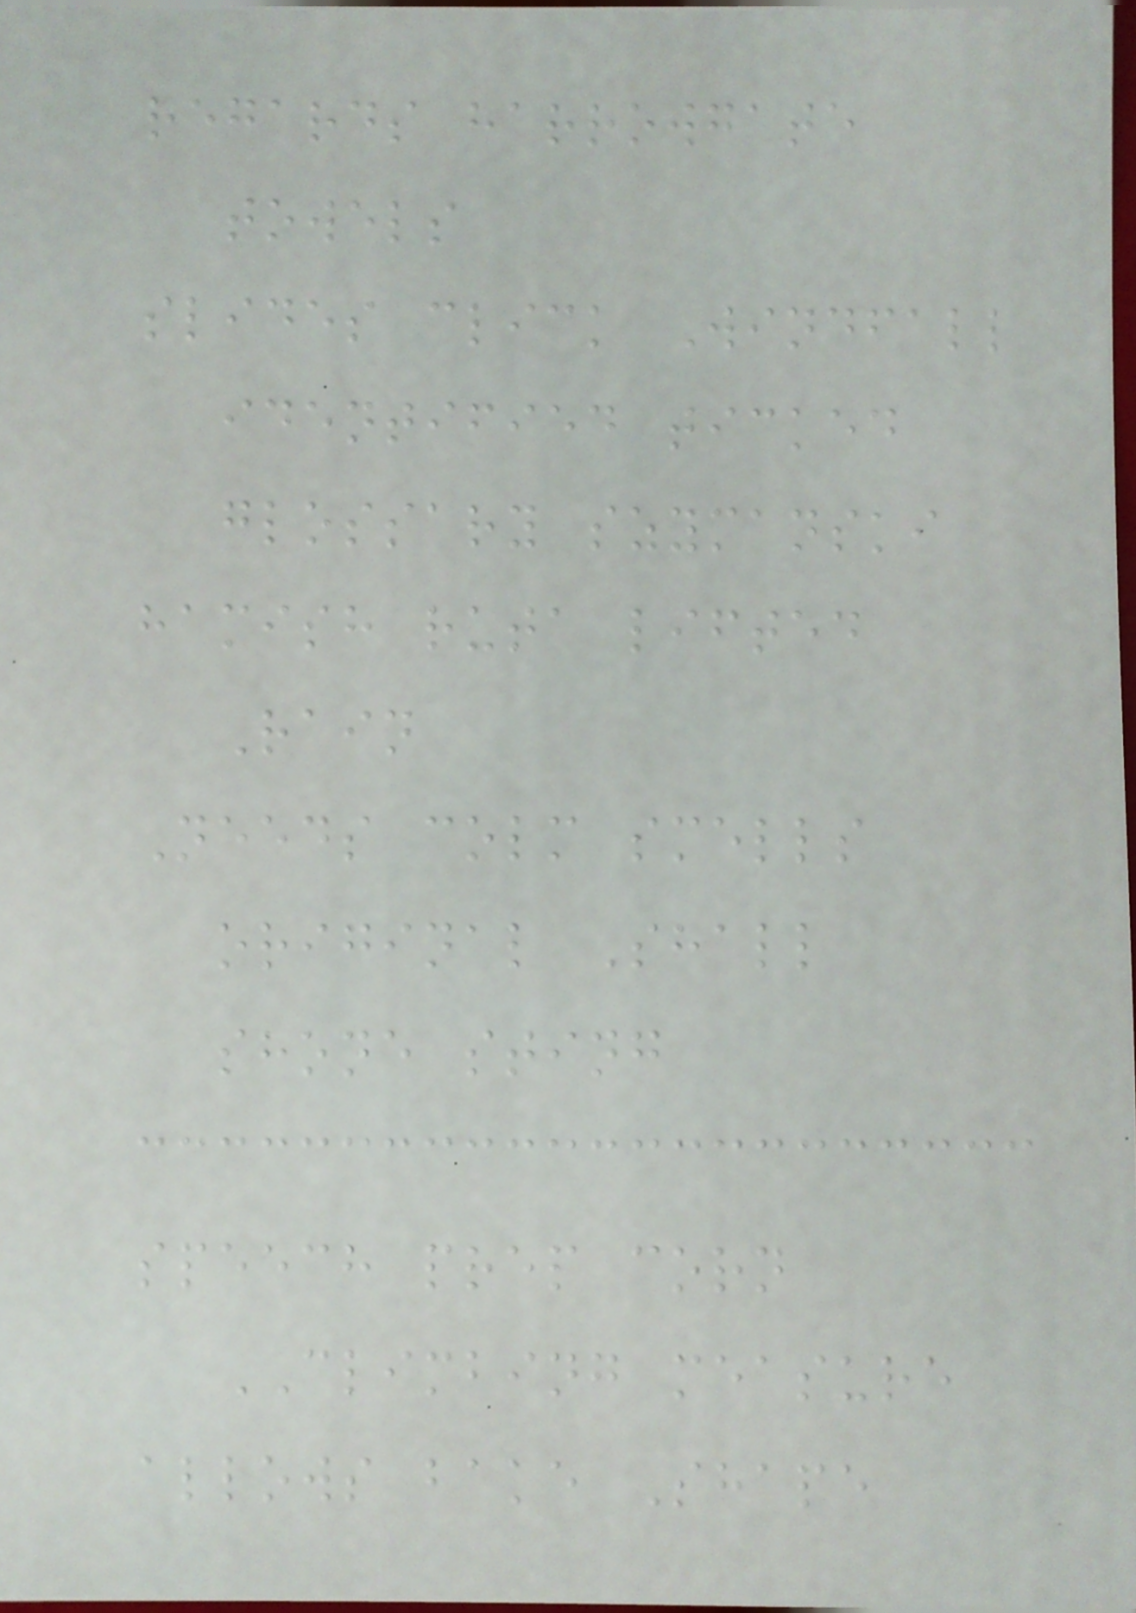regards harrowgate
towels
slides click Windfall
identified ticked
glossary szymanski
hamish ruta lifted
Rain
Needs colm smells
original Shall
shone sting
speech prep corn
CLIMBING measure
allows bake Shape
